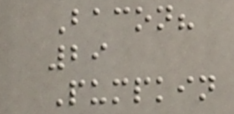Bacon?
29
Pumpkin
